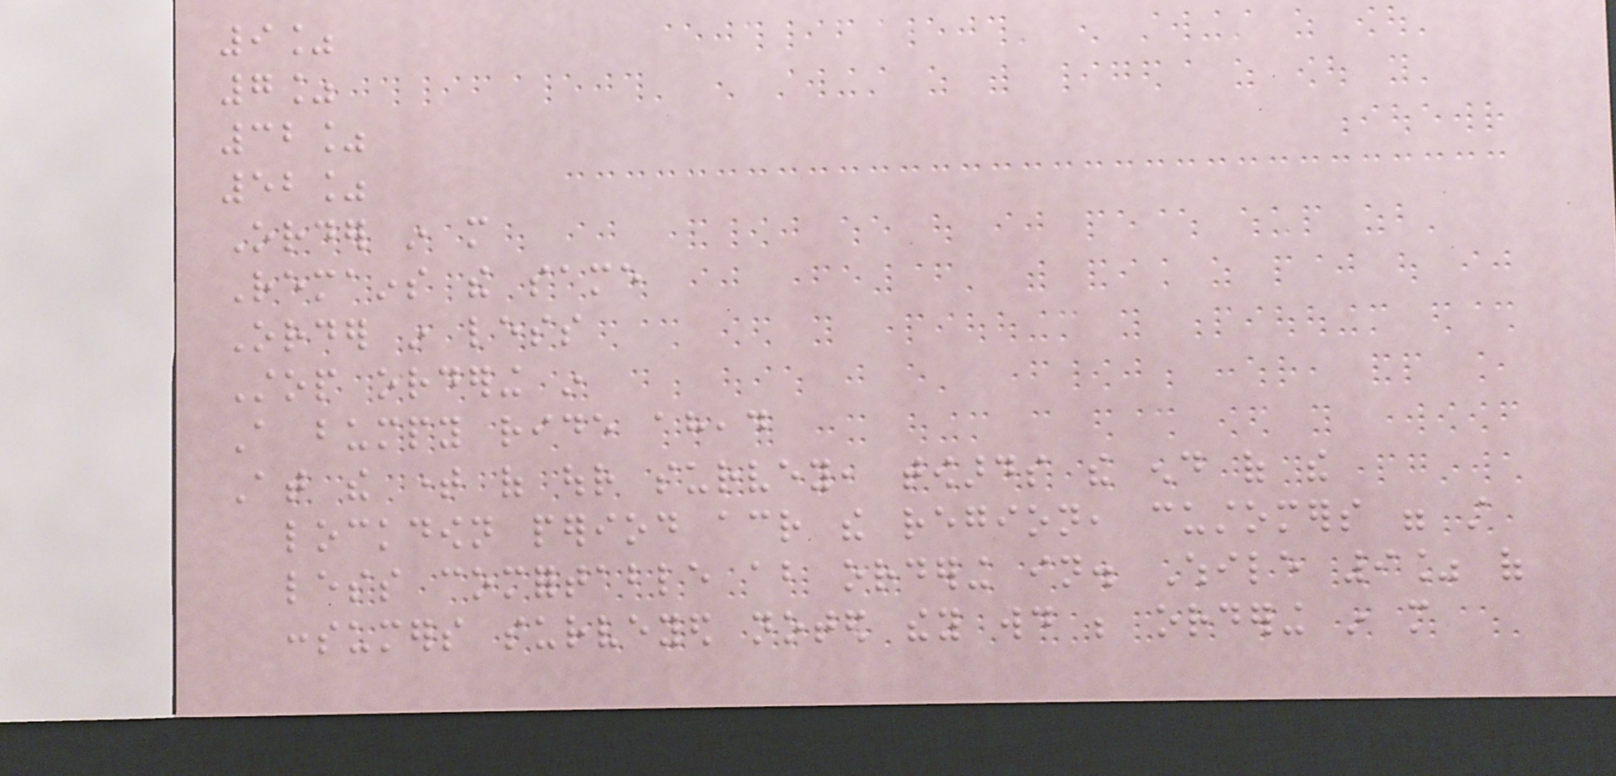9%
7%
32%
52%
Order in more
Remains the same
Order in less
Stop ordering in
A bumpy ride ahead
At the time of our survey, towards the end of the
lockdown period across the region, customers were still
less comfortable about ordering in. While 9% of
consumers surveyed noted they would be ordering in more
